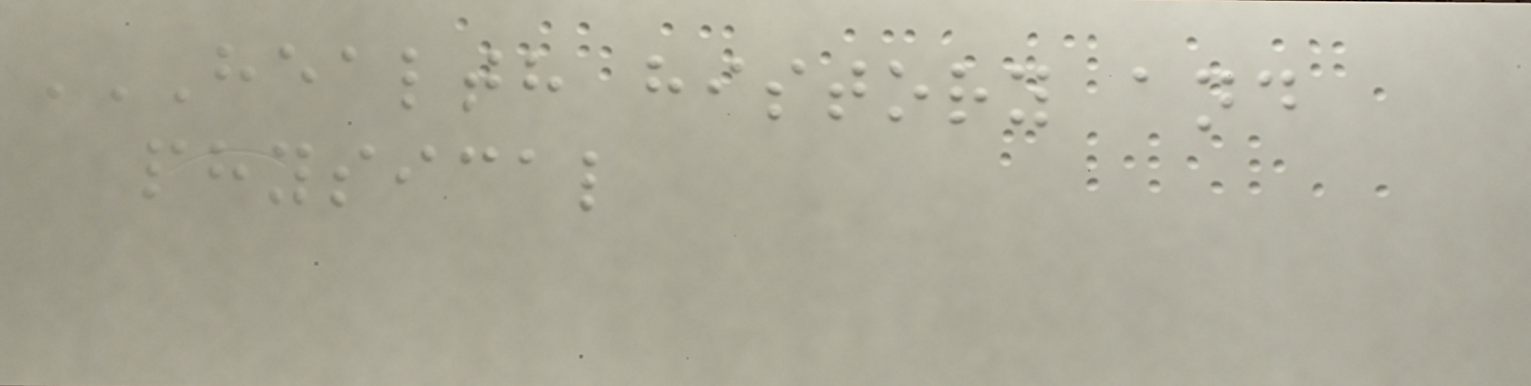HEALTH HISTORY AND
PHYSICAL
